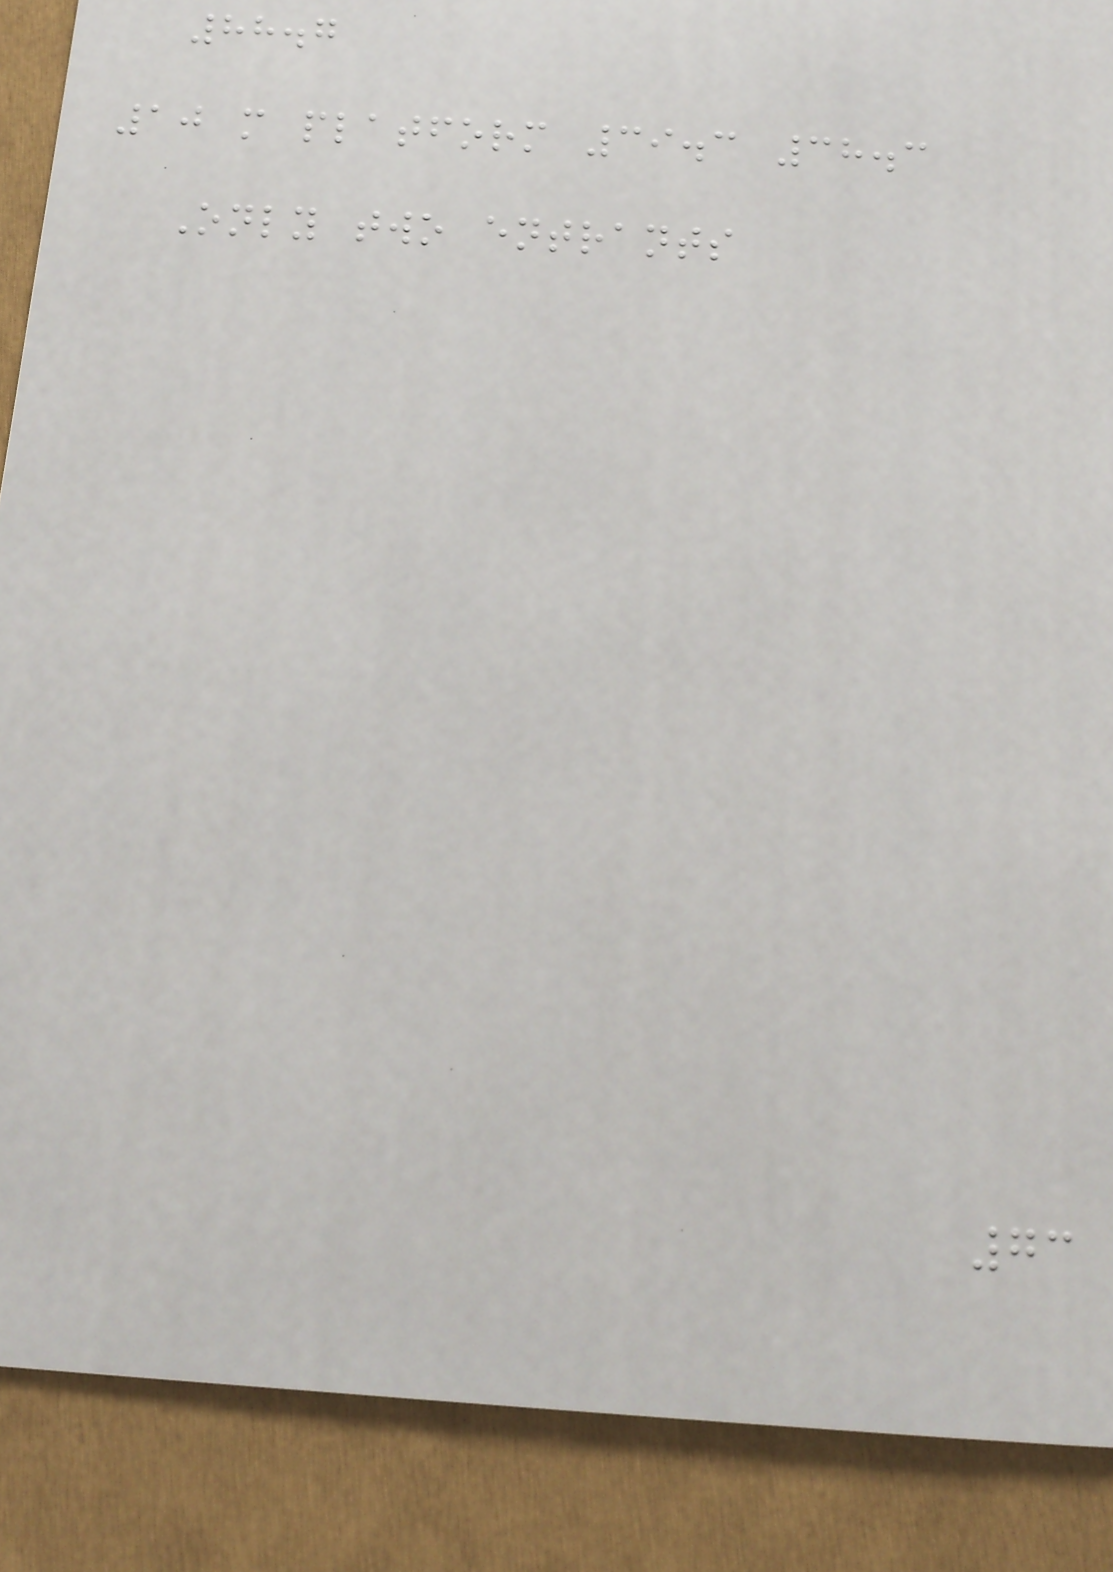88.7
10 m platform 39.3 38.3
Only two entrants
73
